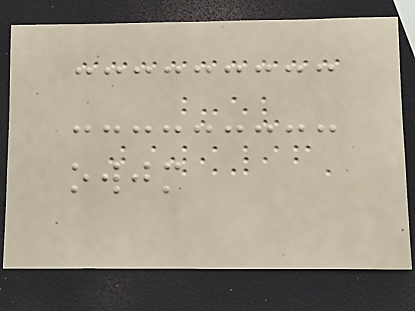owjm
